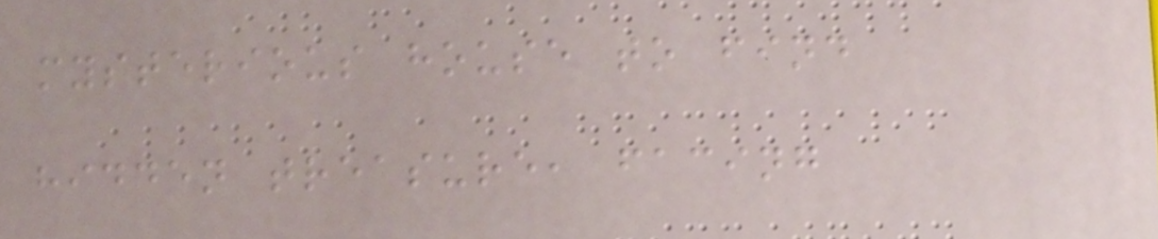mysterious house to find
hidden treasure, facing
